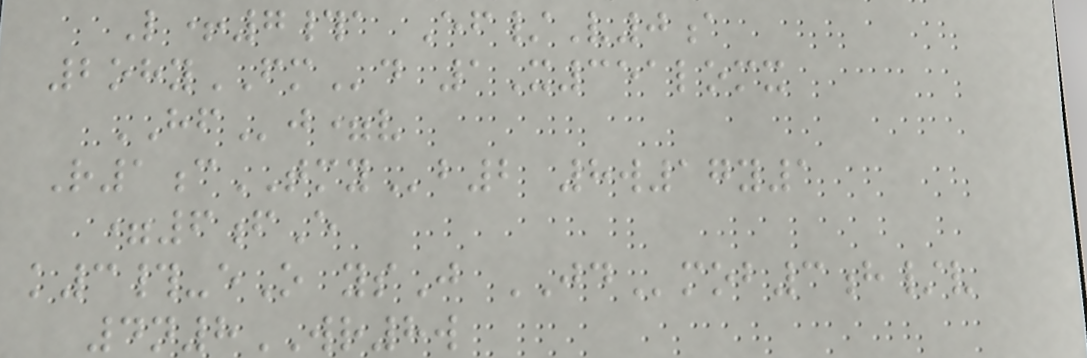L+7#a Ef/V0a
2ohyFMd 1X351lomx
HFj=v
R1cTMYb2 8w17y1
=6fE
k3#-eO ysJ JDmob3h/v
4n8WR8w
